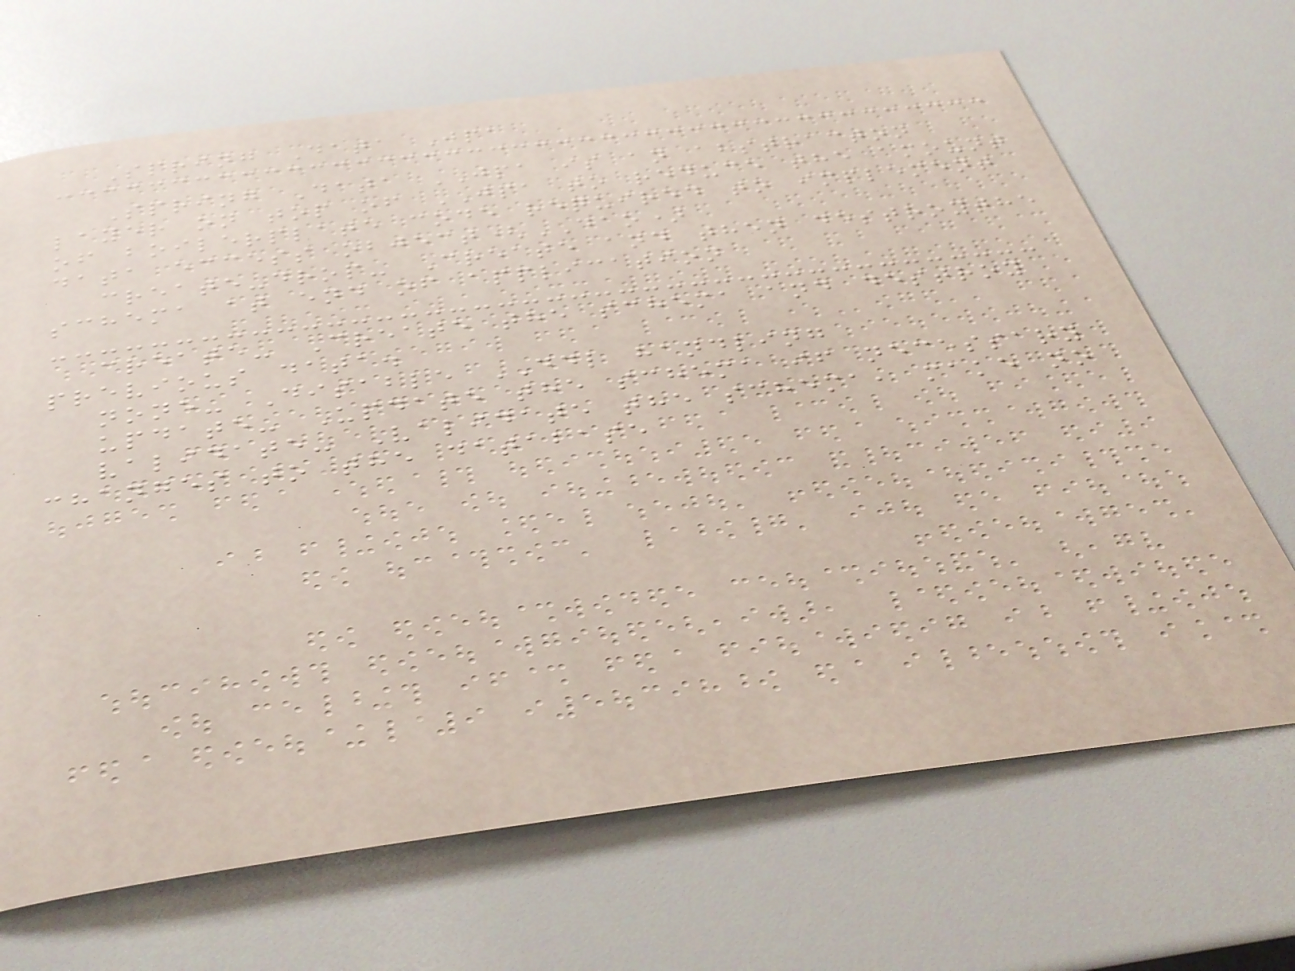Spring Data Jpa
Spring Data JPA is an abstracton
layer on top of JPA to reduce the amount
of boilerplate code required to implement
data eccess object(DAO)
create-drop- Create and then destroythe
schema at end of application
create- Create the schema and destroy
previous data.
none- Disable DDL handling
update- Update the schema if necessary
validate- Validate the schema, make no
changes to the database
